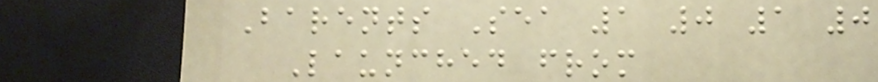Barents Sea 1 0 1 0
Launched from
